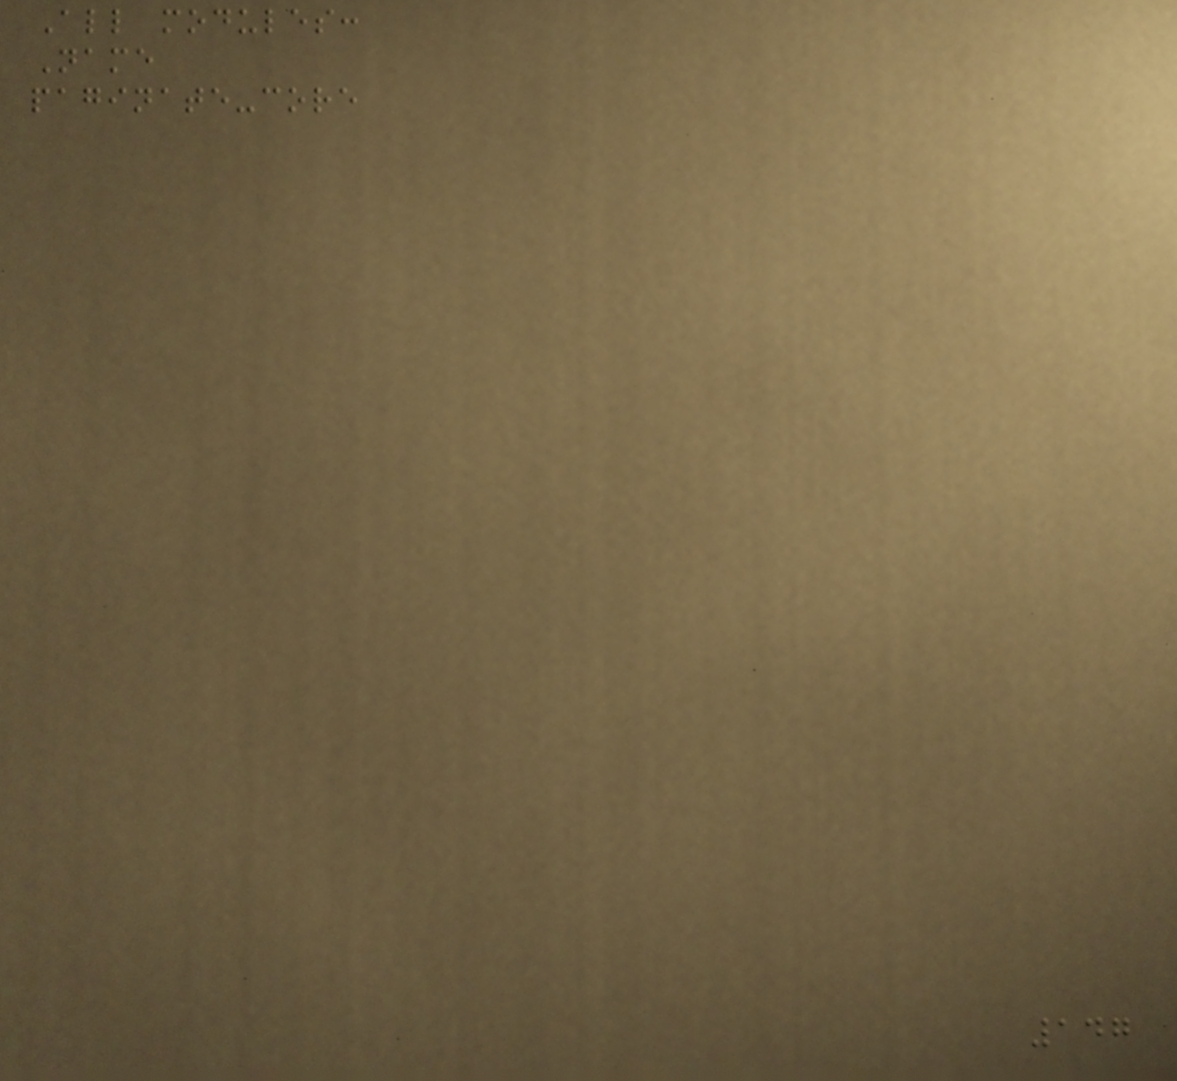All modules:
Name
paginate-core
147
